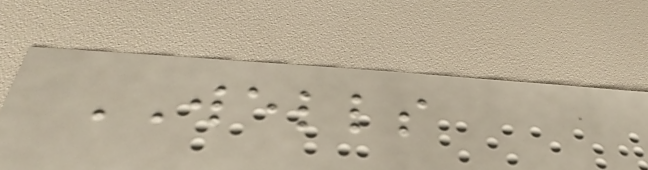WELLS
